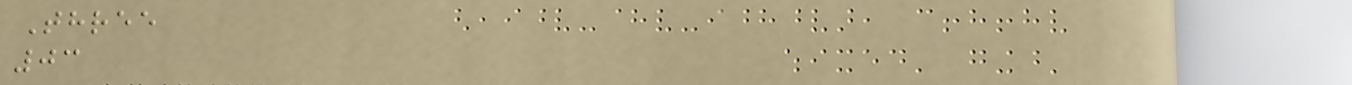Three
03
